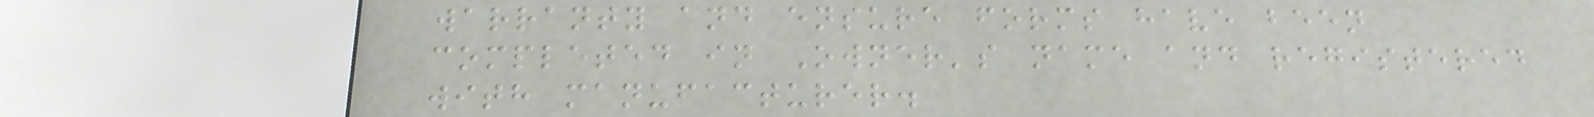warranty and ensure forms have been
completed in Owner's name and registered
with manufacturer.
